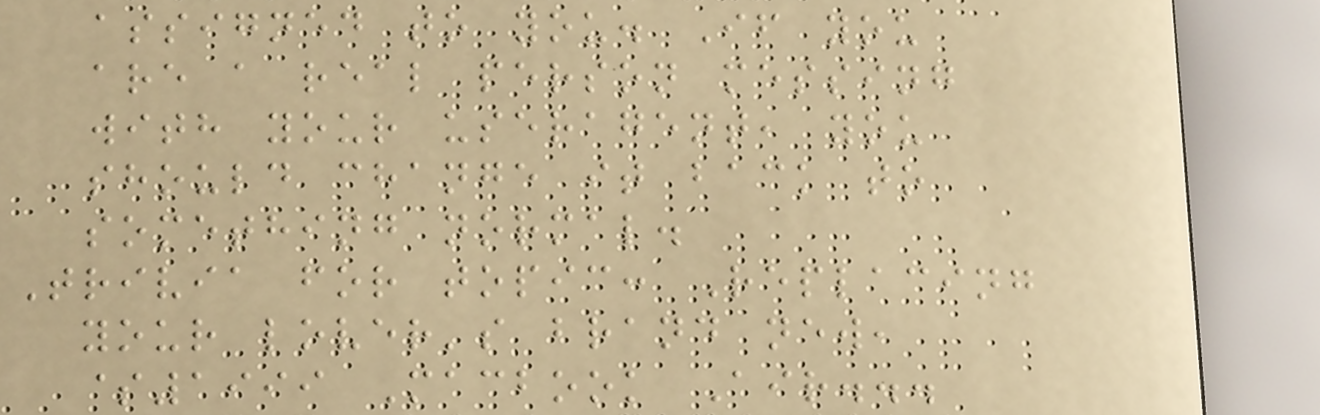assigned to you. If you
are a real person messing
with your useragent, you
should change it back to
something normal.
Trivia for topic: Replacing
your lover's brand new,
$1999 Macbook Air...
